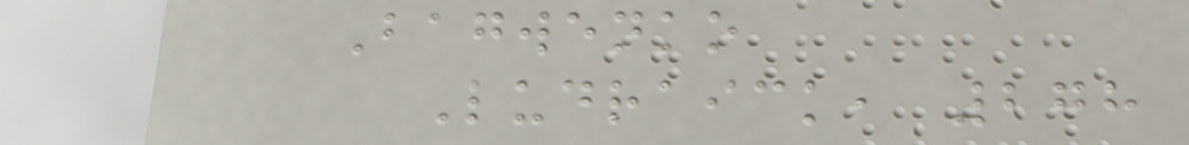Bagwenko
Ludraick, 278
